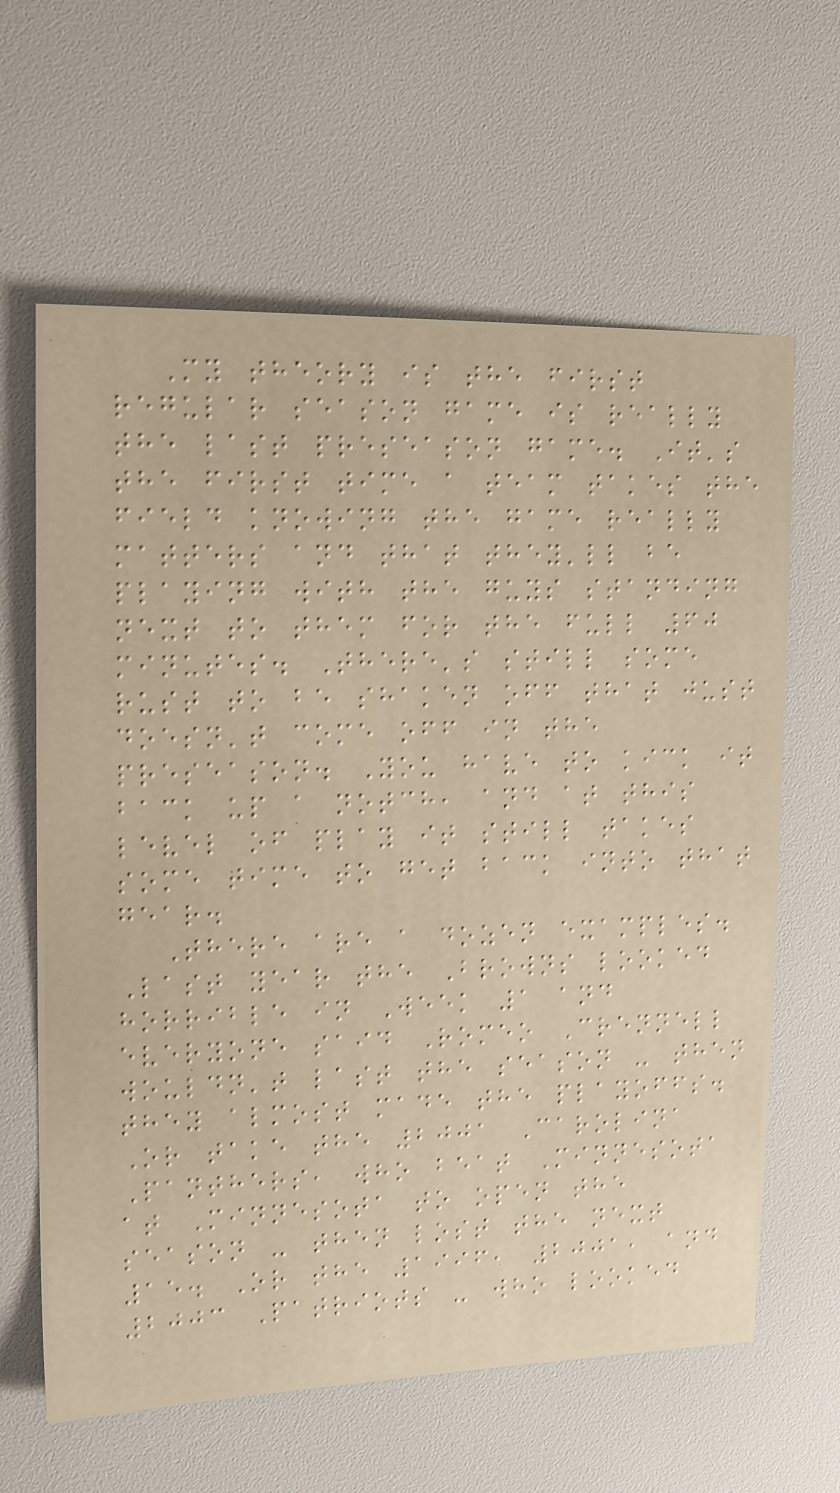My theory is the first
regular season game is really
the last preseason game. It's
the first time a team takes the
field knowing the game really
matters and that they'll be
playing with the guys standing
next to them for the full 60
minutes. There's still some
rust to be shaken off that just
doesn't come off in the
preseason. You have to kick it
back up a notch, and at this
level of play it still takes
some time to get back into that
gear.
There are a dozen examples.
Last year the Browns looked
horrible in Week 1 and
everyone said Romeo Crennell
wouldn't last the season - then
they almost made the playoffs.
Or take the 2001 Carolina
Panthers, who beat Minnesota
at Minnesota to open the
season - then lost the next
15. Or the 1996, 2001, and
2003 Patriots - who looked
